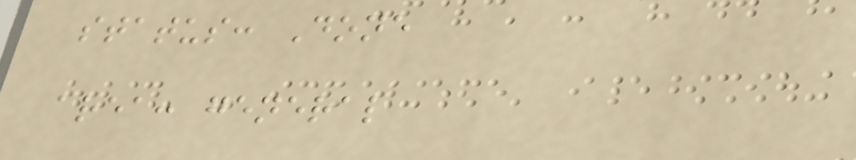status: Done
area: general
